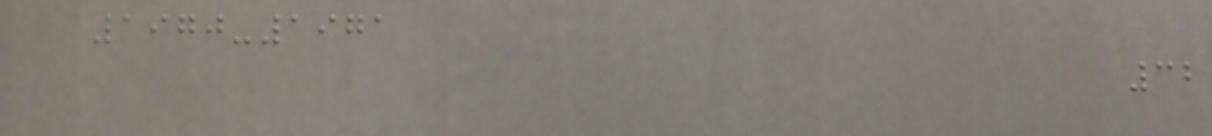1970-1971
32
